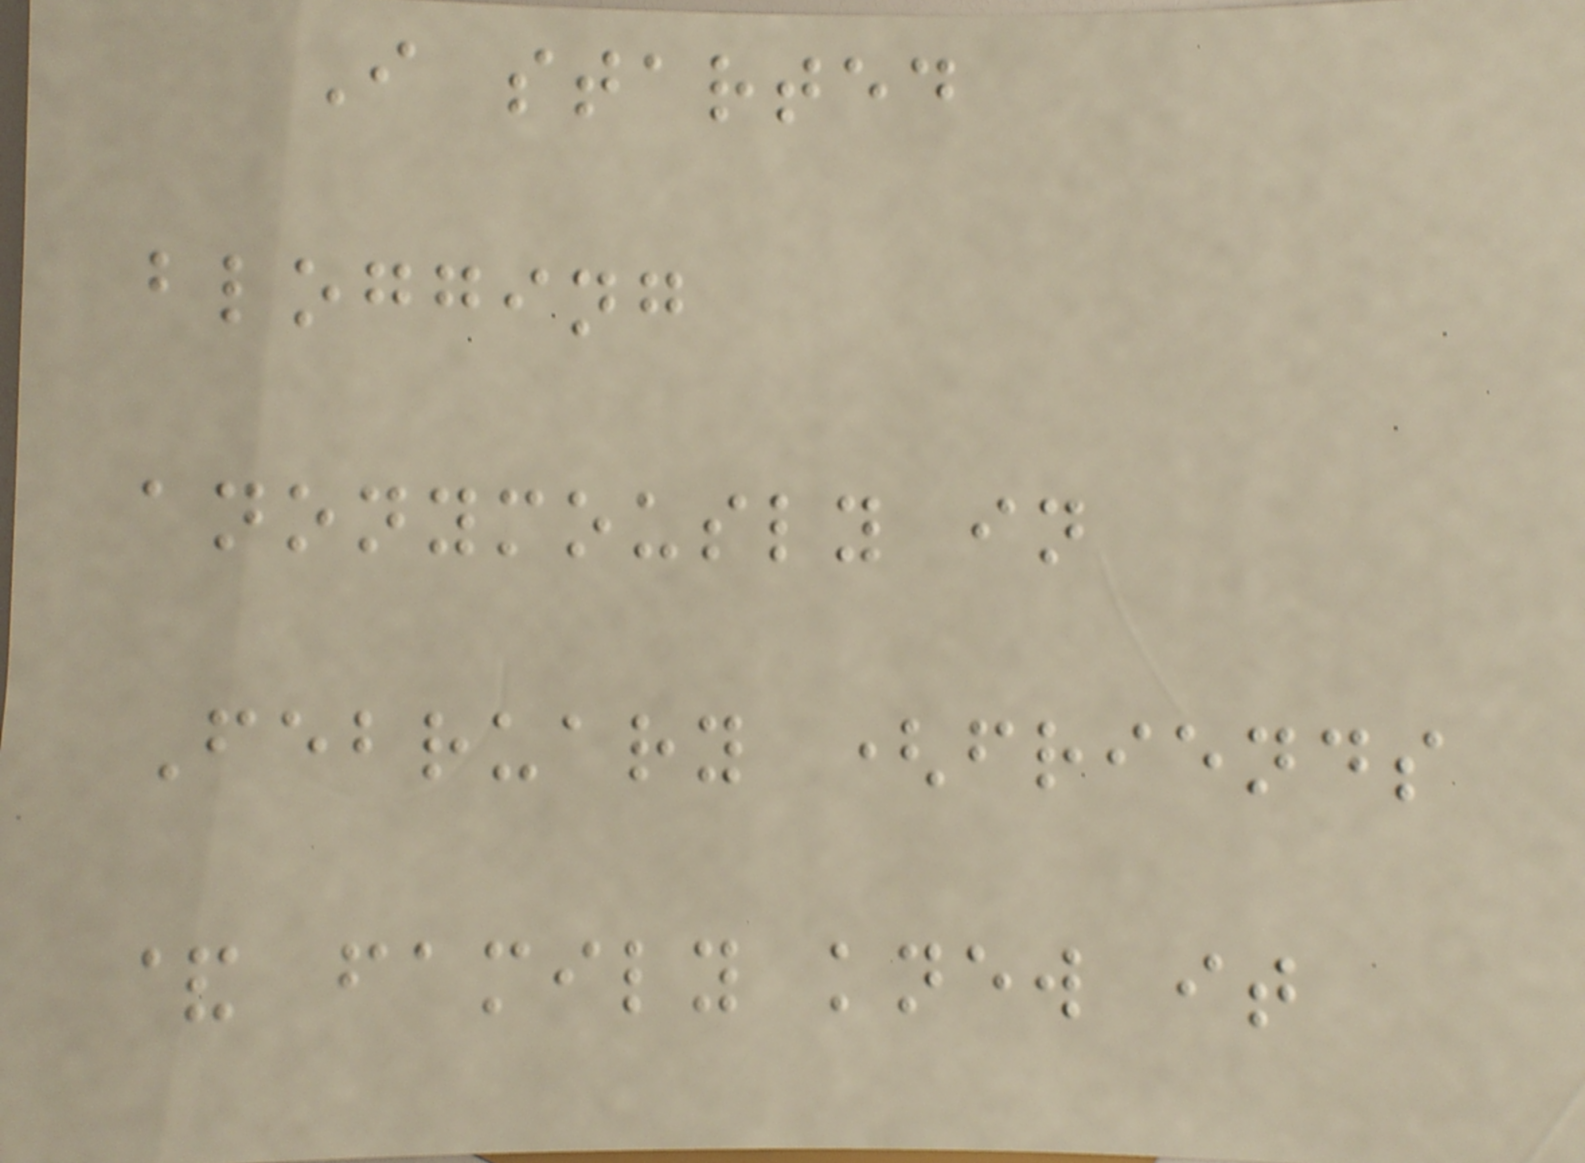I started
blogging
anonymously in
February (friends
& family knew it
